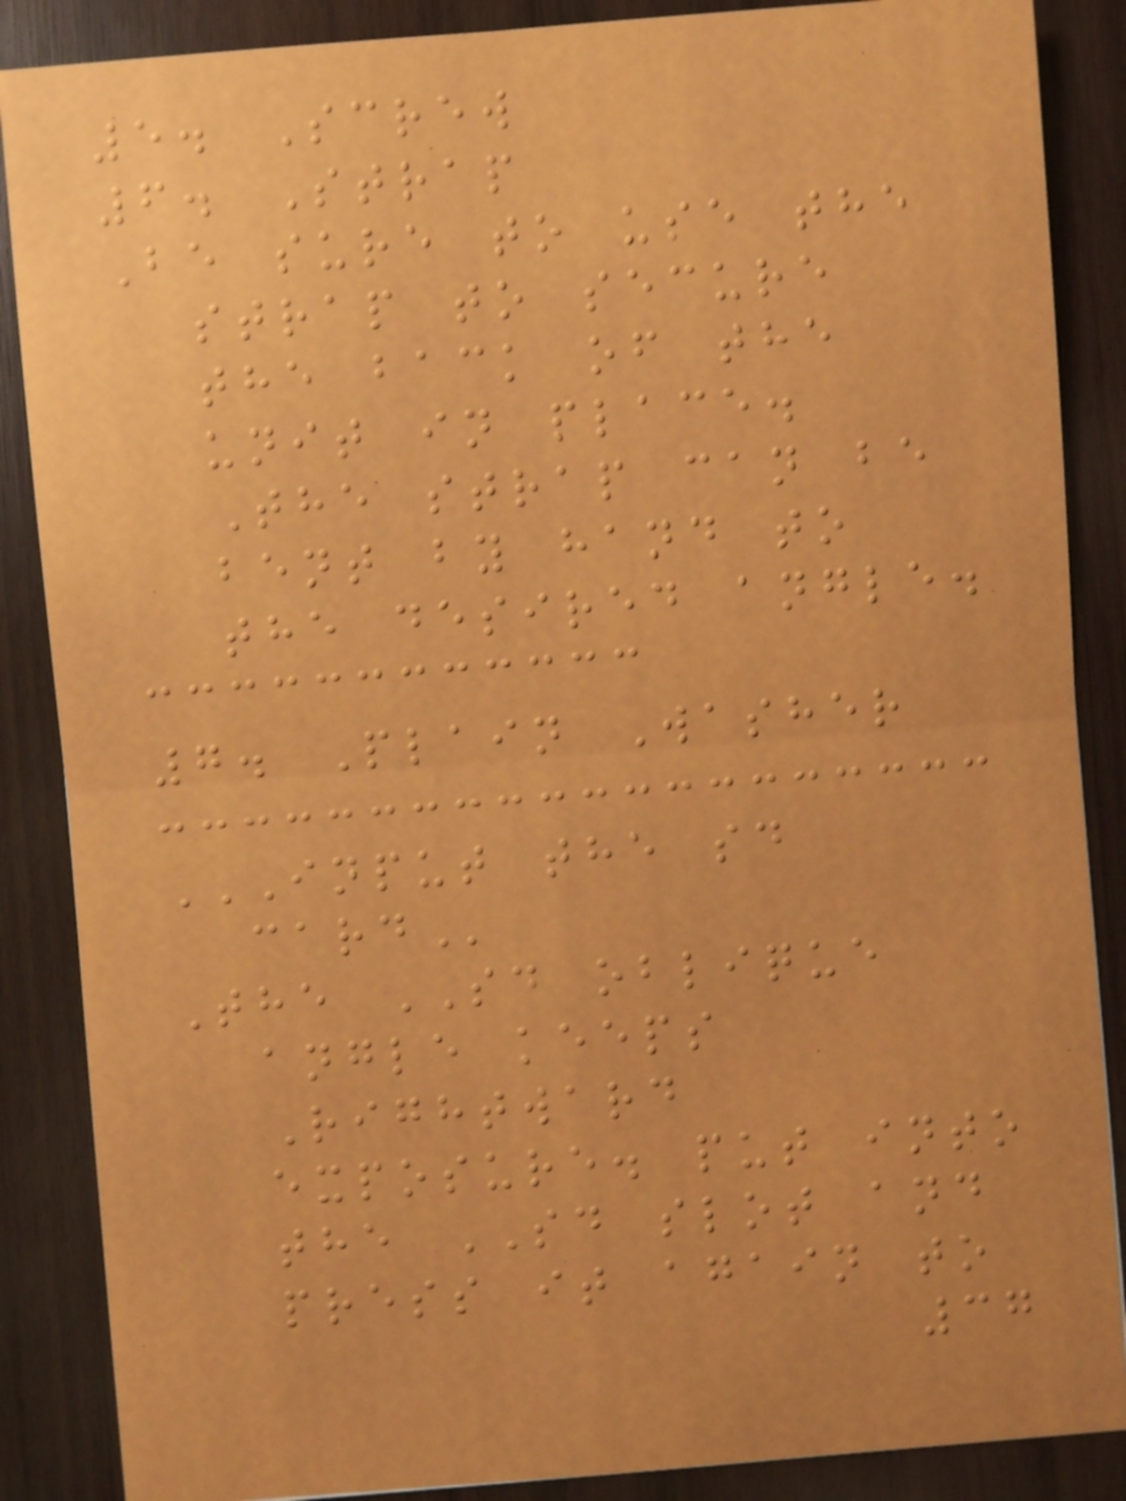5. Screw
6. Strap
Be sure to use the
strap to secure
the back of the
unit in place.
The strap can be
bent by hand to
the desired angle.
7. Plain Washer
INPUT THE SD
CARD
The SD oblique
angle keeps
Rightward
exposure. put into
the SD slot and
press it again to
37
